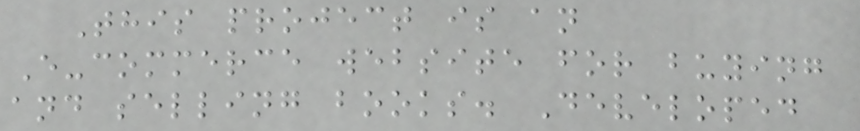This project is an
E-commerce website for buying
and selling books. Developed
